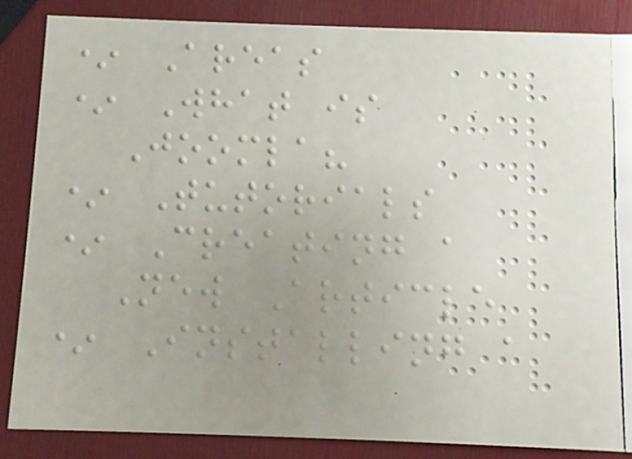* Areas
* What is
Joomla?
* Tutorials
* Creating a
New Article
* Installing a
